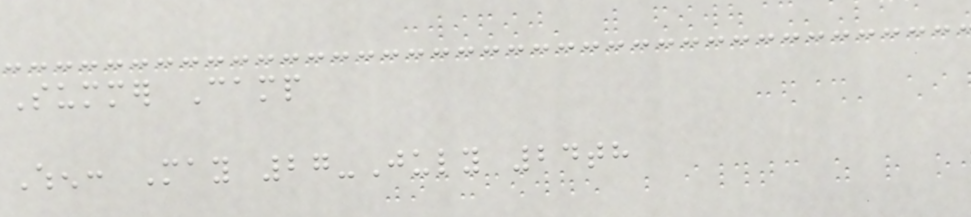Summer Camp
When: May 27-July 24th
